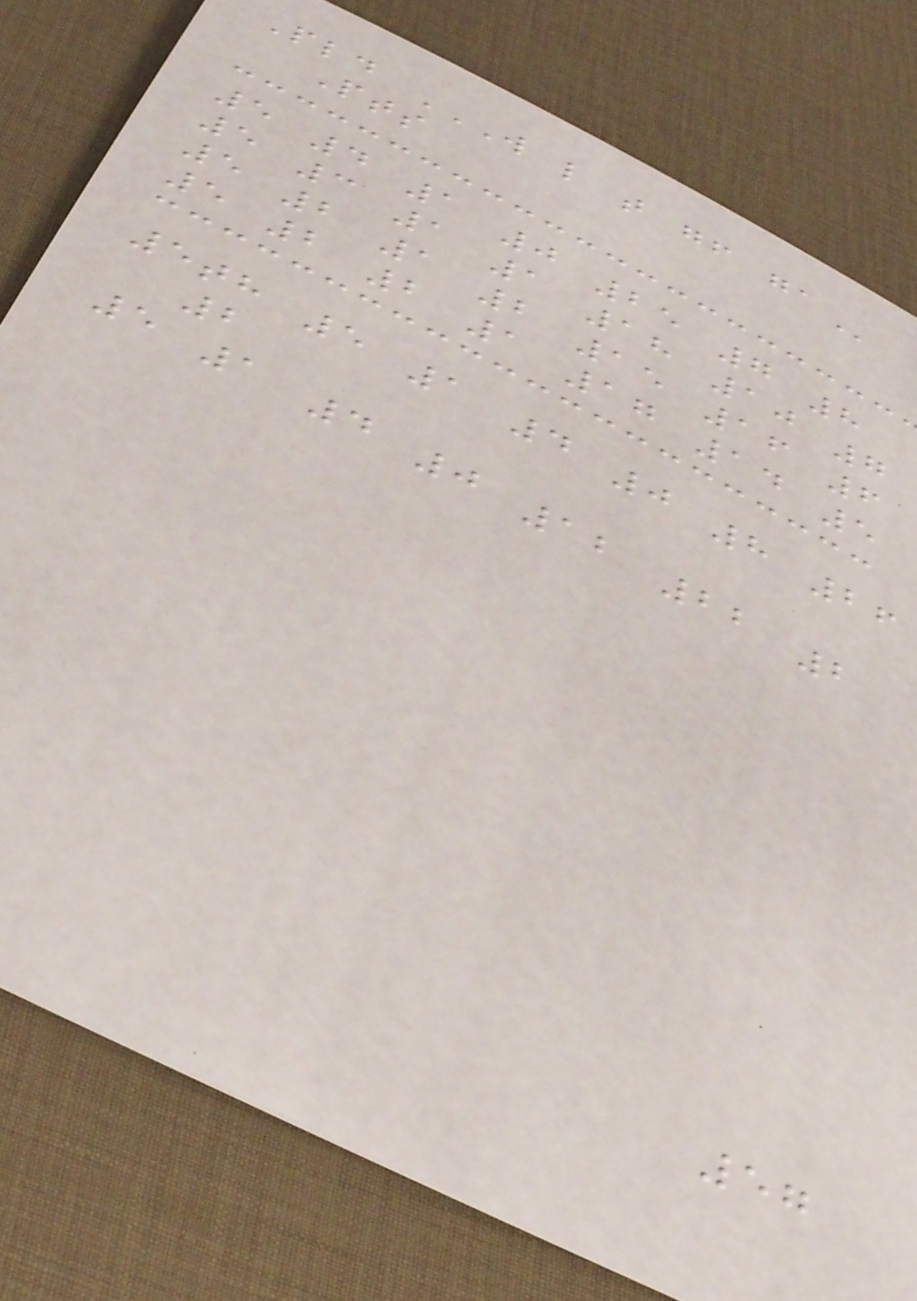Pld W L T GF GA
Pts
5 4 1 0 25 7 8
5 3 1 1 18 10 7
5 2 1 2 15 16 6
5 2 2 1 17 14 5
5th 5 1 4 0 8 26
2
5 1 4 0 12 22 2
57
